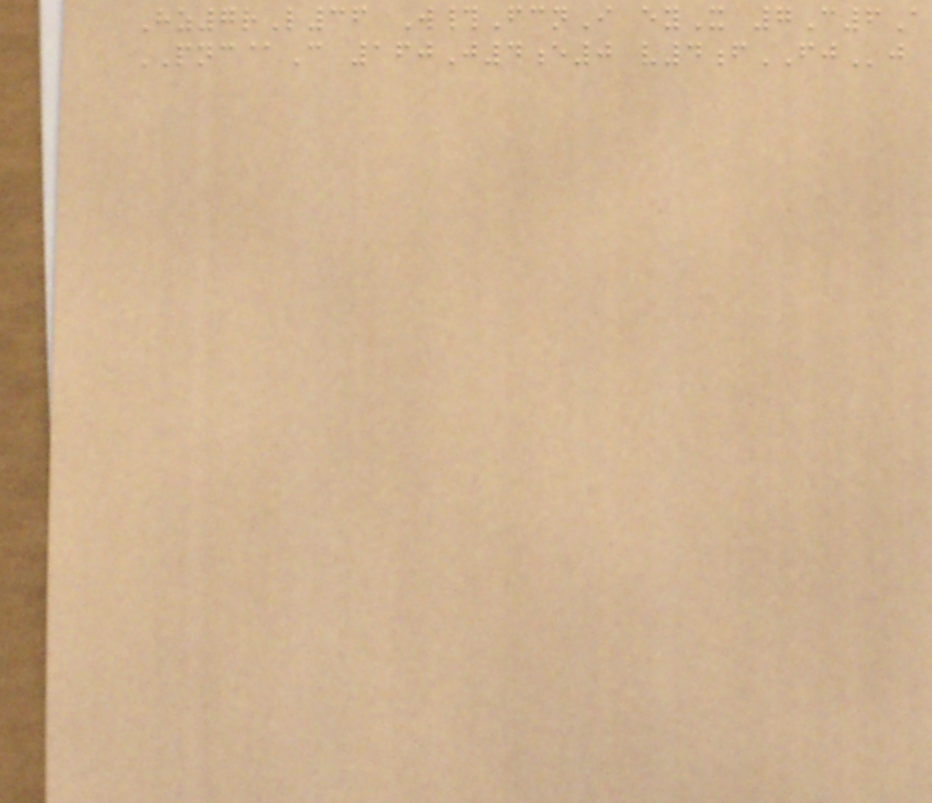Hz7rL36 W#FcnI eyX 7C6A
PNC@C 160J4e0 v4fFJj
